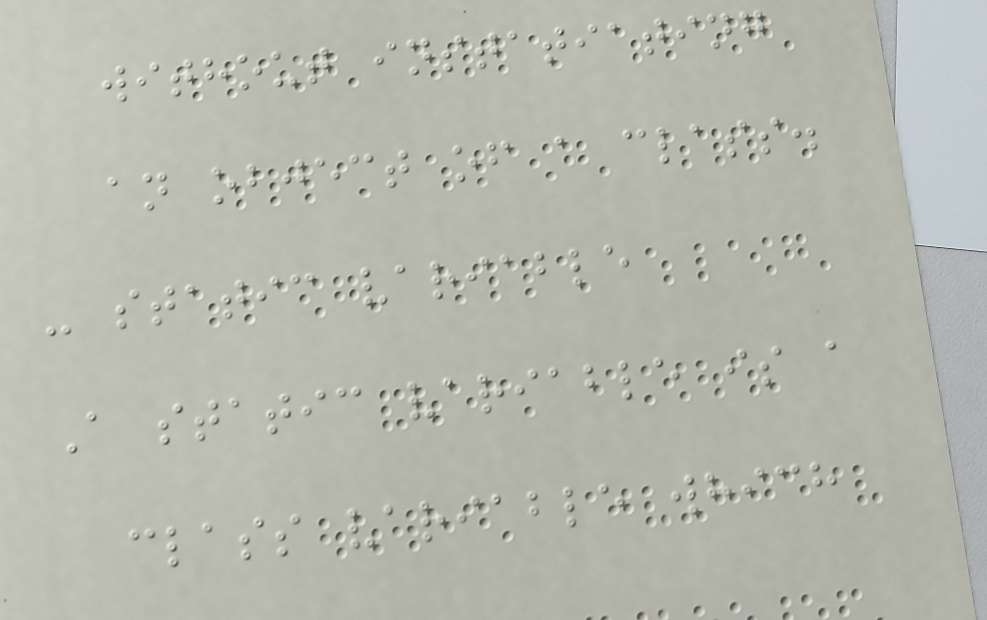without instatiating
an object of a class.
- static variable
A static variable is a
class variable which
